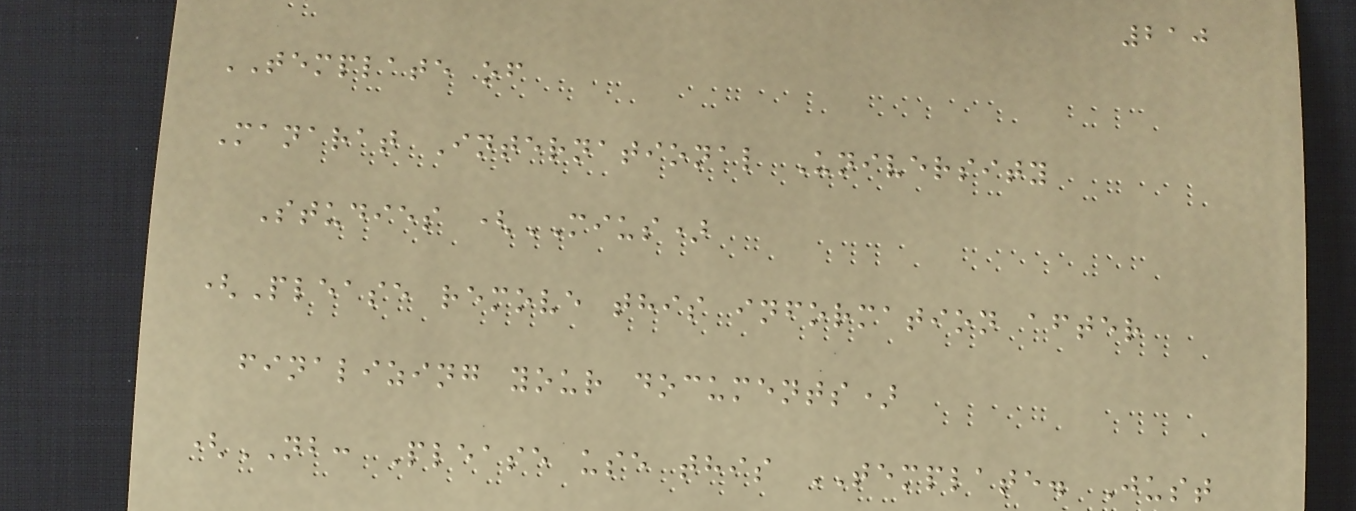210
TEMPLATE of
Manarat International University
Studies (MIUS)
(Please remove this information after
finalizing your documents)
(NB: Please use this TEMPLATE. Just
